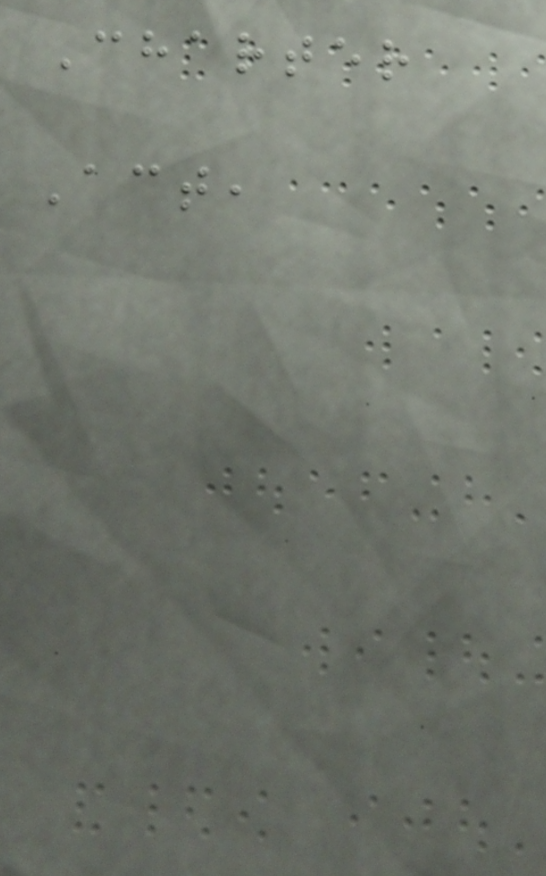Charter
Act,
